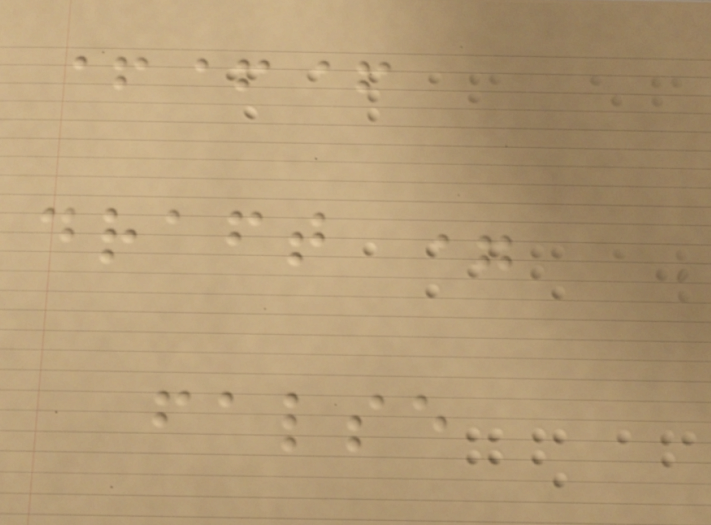+++
draft =
false
